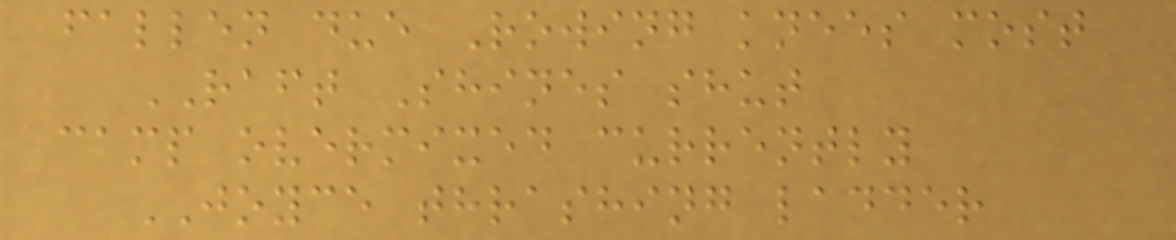fallen due Rowing knees most
RAFT Shines shut
camp overmixed currently
JOYCE thrashing ladder
